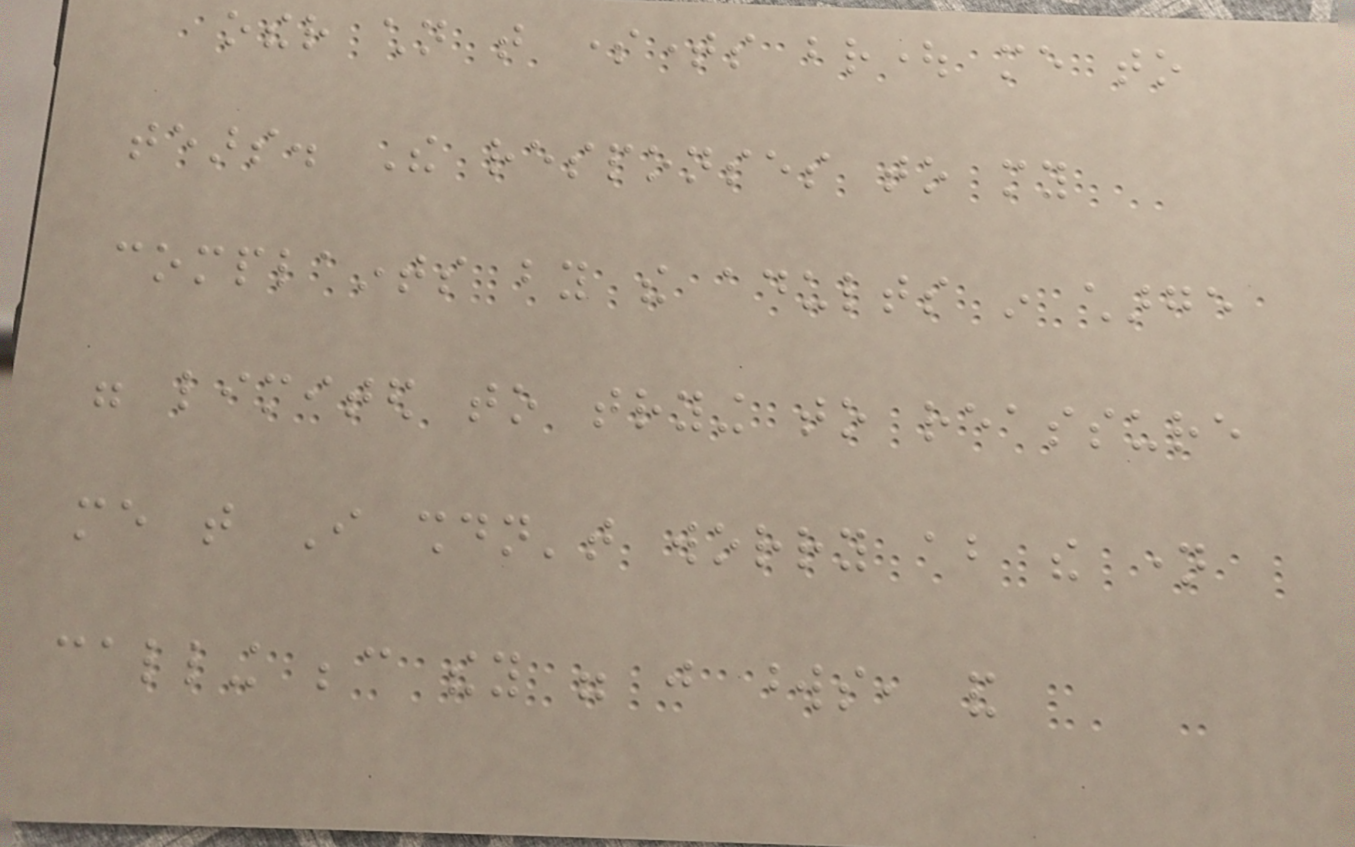other children that sometimes brought me to
tears. The responses to my
complaints by the adults in charge
were limited to trying to reassure
me that I shouldn't worry about the name
calling because they were just words, and
